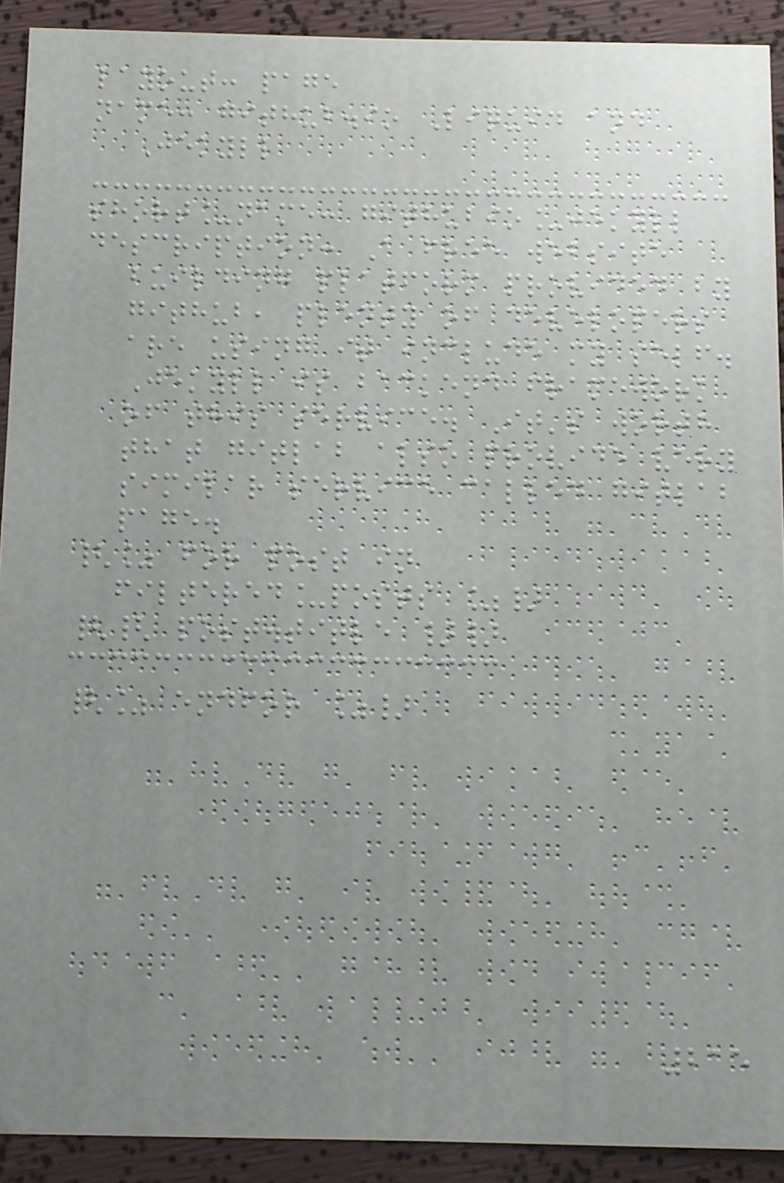layout: page
name: github.io Liquid and
Jekyll
short_name: githubio_jekyll
description: A free website
building platform provided by
github, plenty of developers
are using it include my self.
Jekyll is backend framework
of this service. It's worth
that gitlab also provide very
similar service called gitlab
page.
{% for post in
filtered_posts %}
{{ post.title }}
{% endfor %}
215
